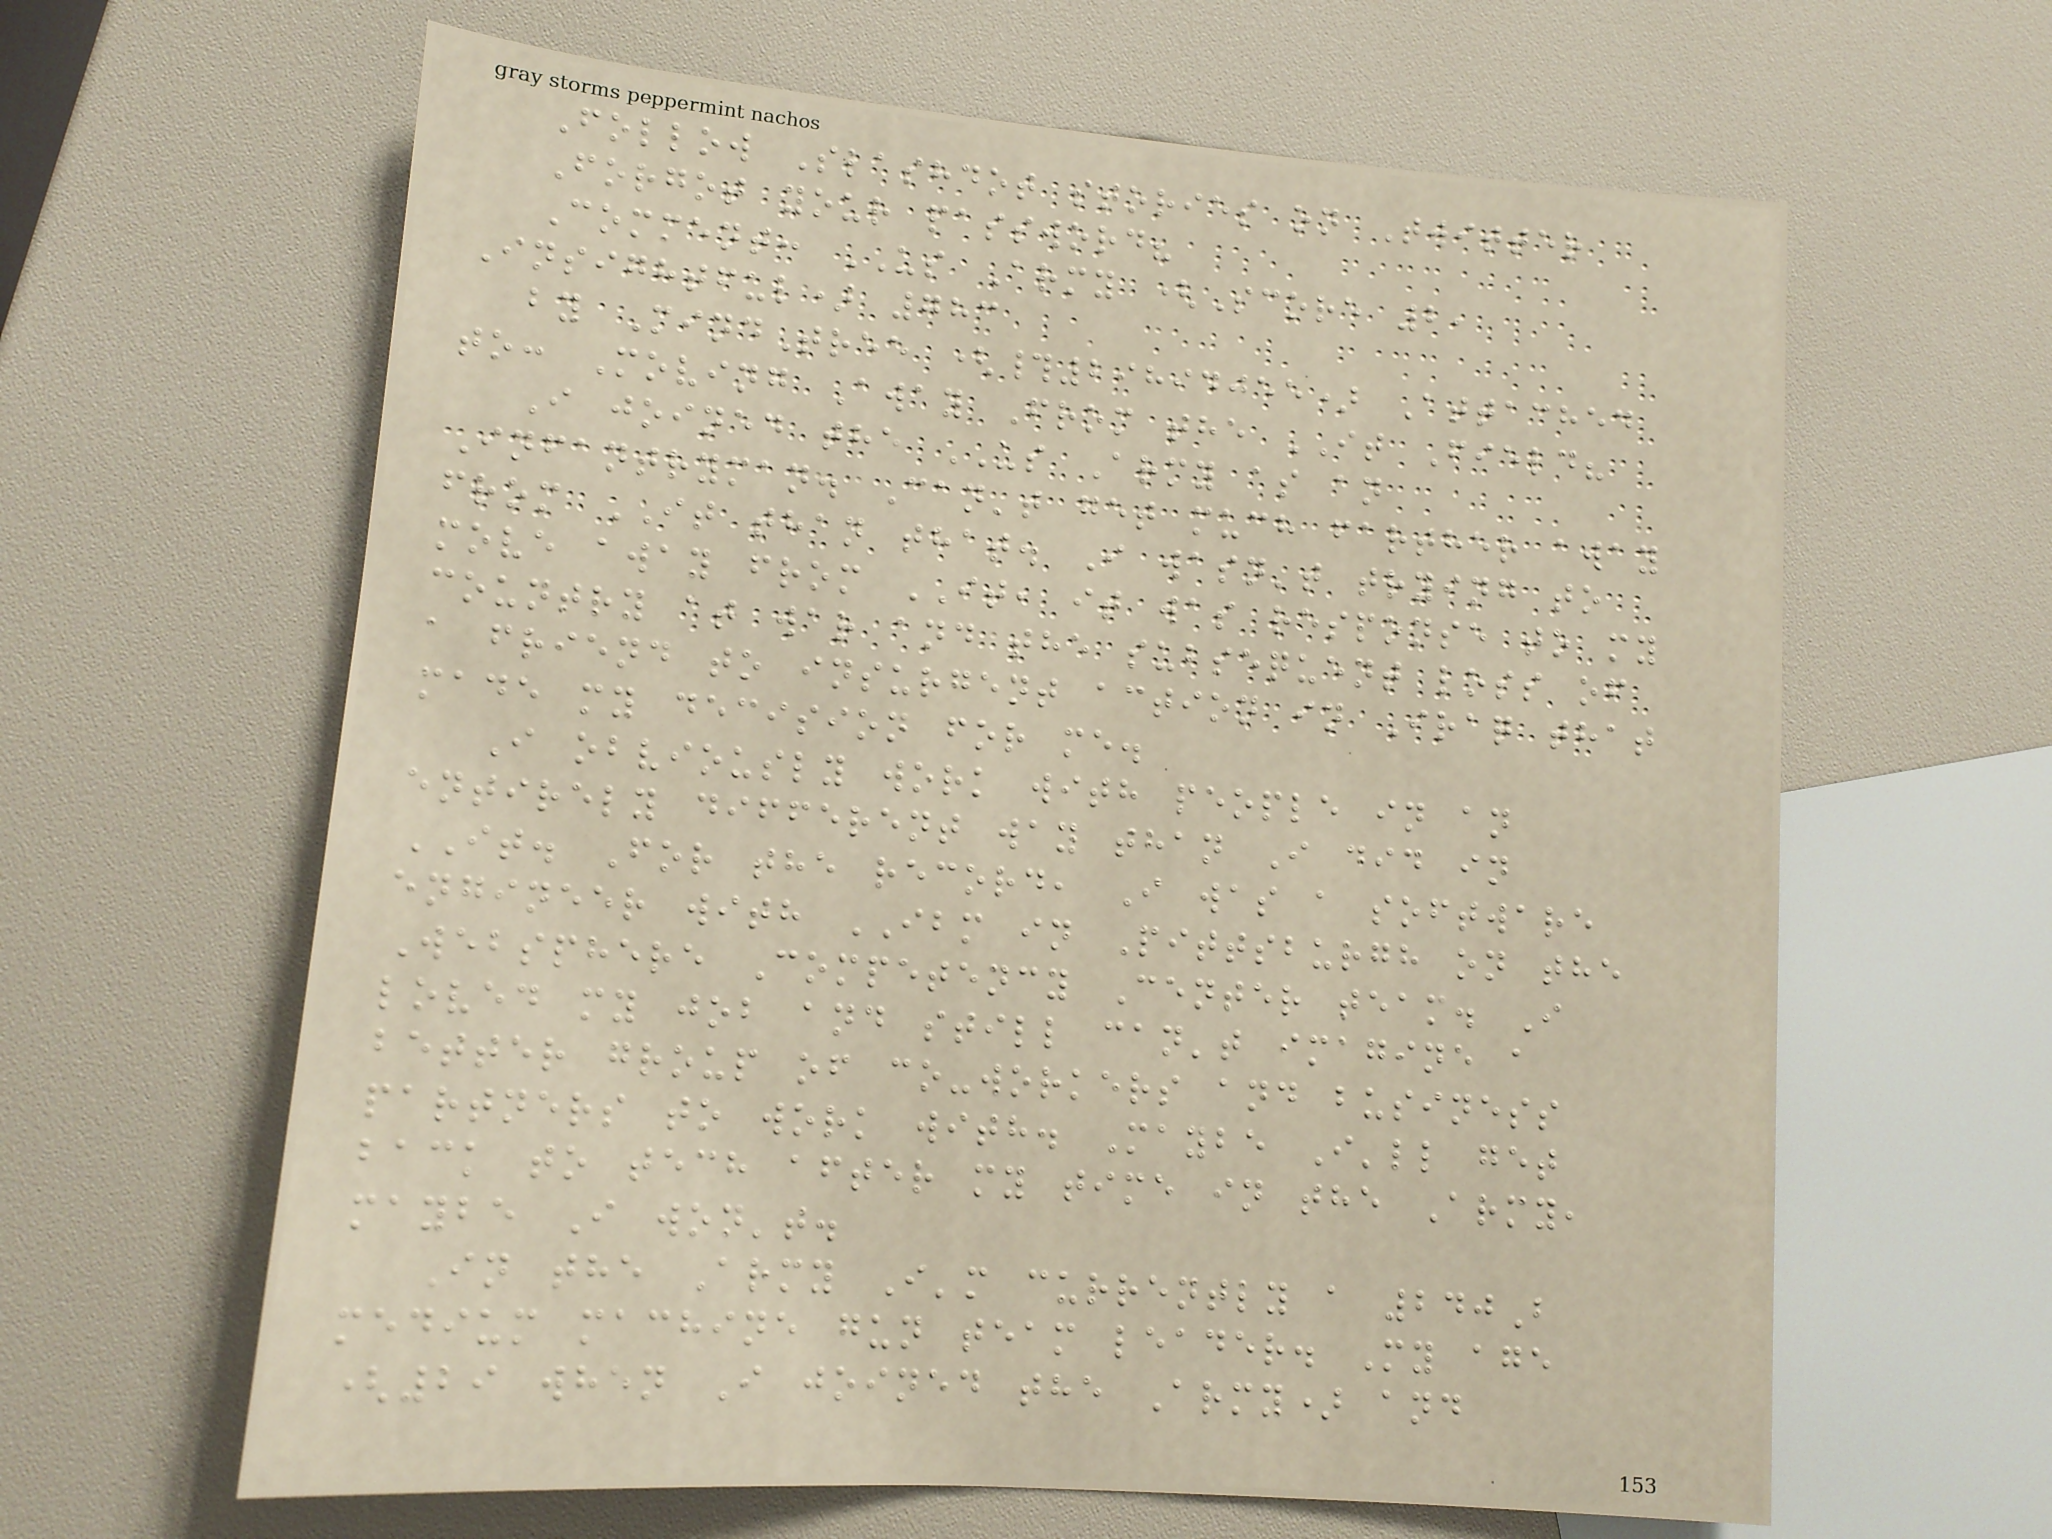Follow Slashdot stories on Twitter
Forgot your password?
Comment: US Army (Score 2,
Insightful) 783
by MindTree (#29894055) Attached
to: Moving Away From the IT Field?
I joined the US Army as an
Infantryman. Can't get much farther away
from IT than that. I wasn't trying to
move away from IT, it was response to my
country at war and the subsequent loss of
a friend to insurgent action in Iraq that
made my decision for me.
I obviously work with people in an
entirely different way than I did in
IT. For the record, I was a software
engineer with IBM in Pittsburgh on the
Websphere Competency Center team. I
loved my job and still can't imagine a
better group of co-workers and business
partners to work with. Maybe I'll get
back to tech after my time in the Army,
maybe I won't.
In the Army I'm currently a 240B
medium machine gun team leader. My age
(29 when I joined the Army) and
